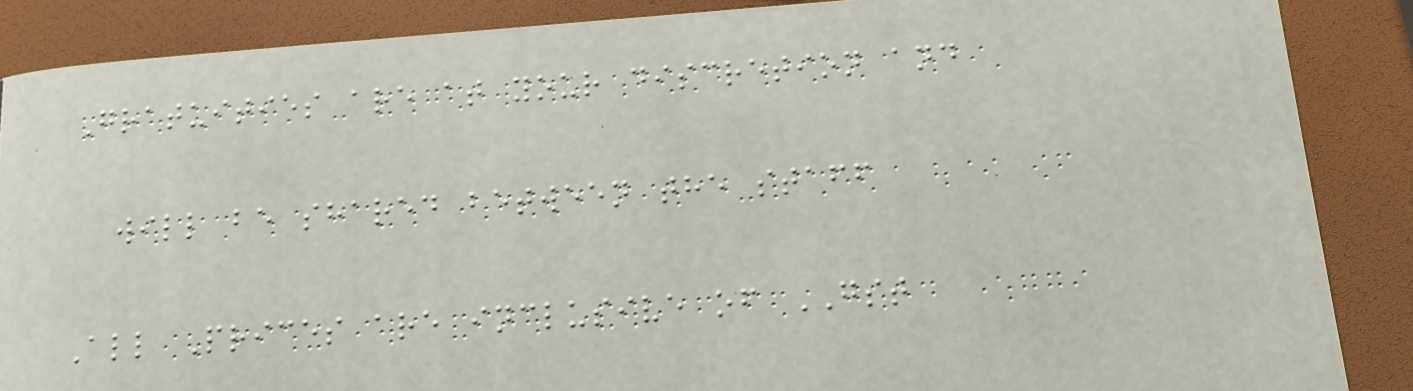Gratuities are at your discretion and
will be shared between the staff
All Prices are inclusive of GST
